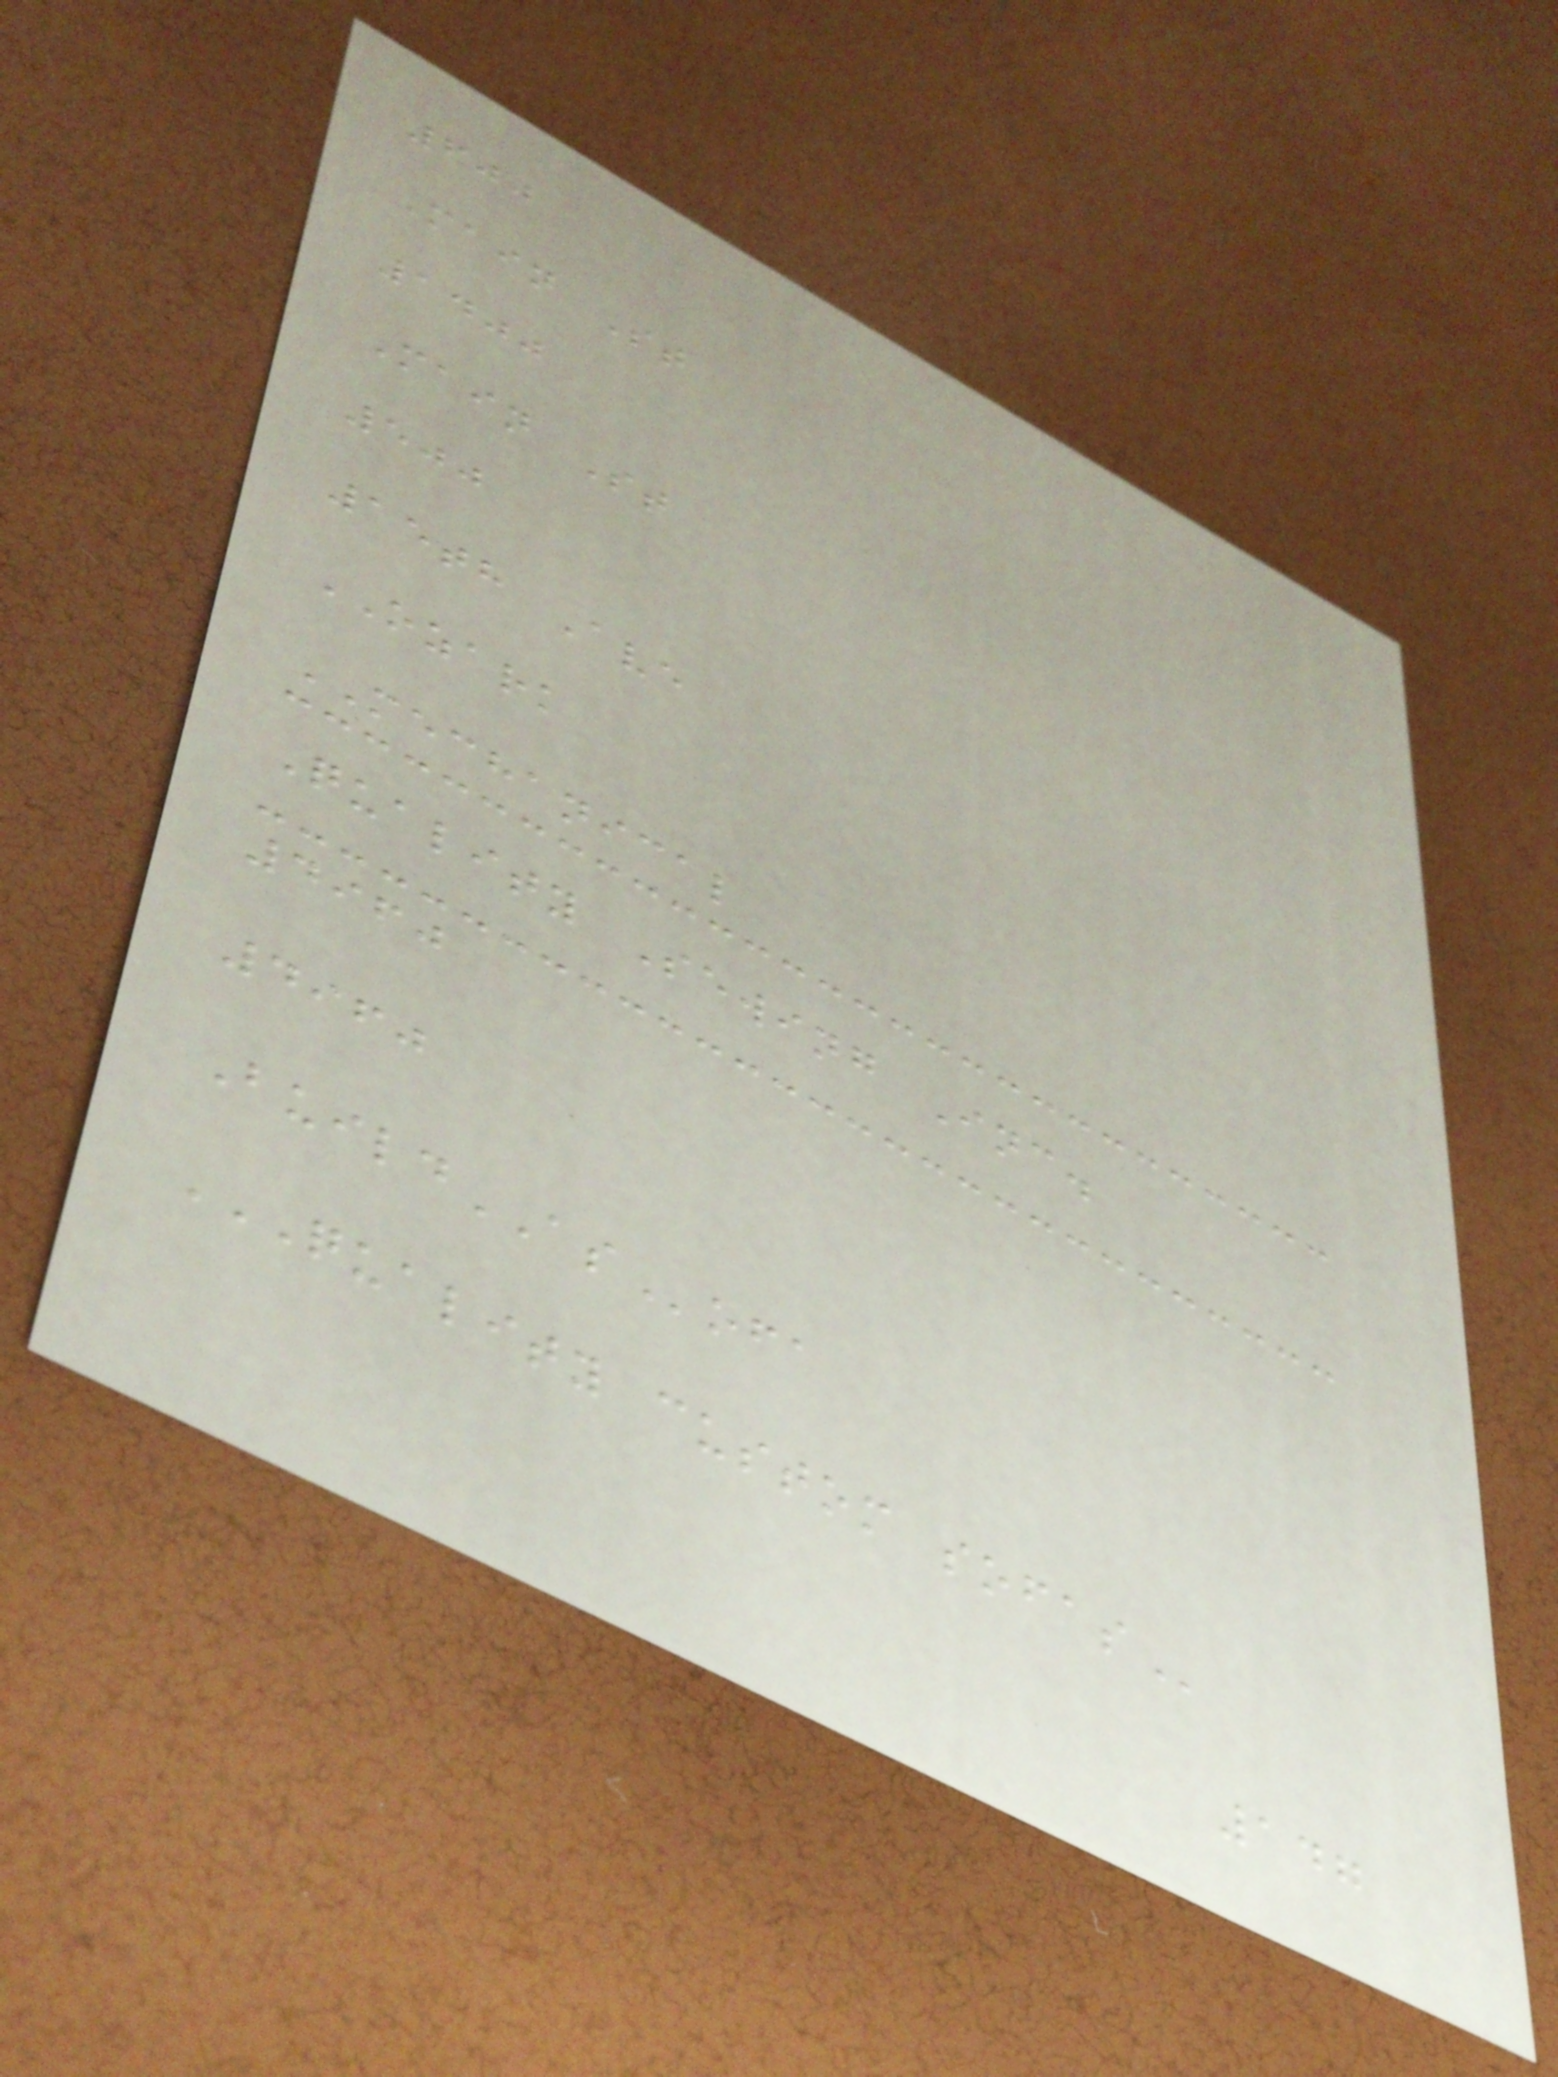600
Main St
1400
Main St
500
15th Ave
OZARK
MECHANICAL
Quality Sewing Inc.
4960
4960
BuildASofa
QUALITY CUSTOM SOFAS
147
